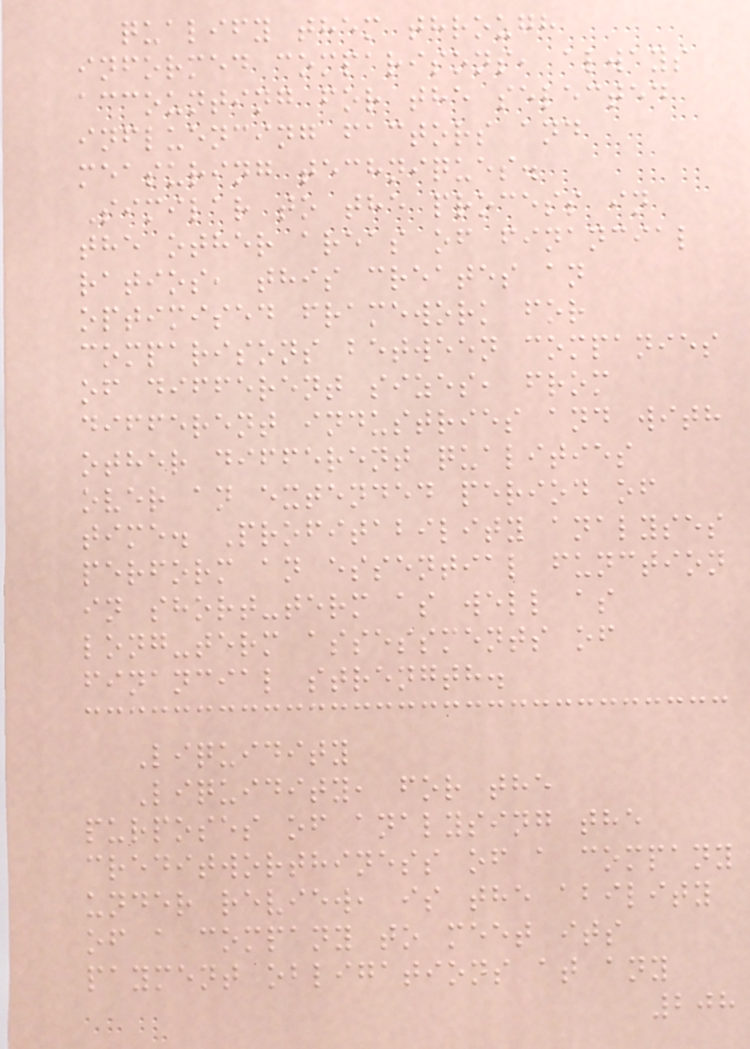qualify them through
informed comparisons, always
accounting for the selected
influencing factors and
measuring techniques.
Similar to the process in
the other areas of financial
ratios, this creates an
optimised framework for
comparisons between companies
of different sizes, from
different industries and with
other different qualities
over an extended period of
time. Profitability analyses
perform an essential function
in short-term as well as
long-term assessments of
financial strength.
Liquidity
Liquidity, for the
purposes of analysing the
creditworthiness of a company
under review, is the ability
of a company to meet its
payment obligations at any
208
